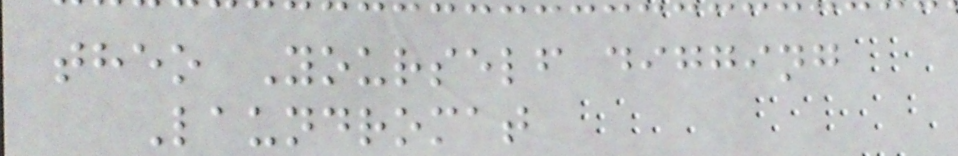theo Yourself digging
Laundromat
